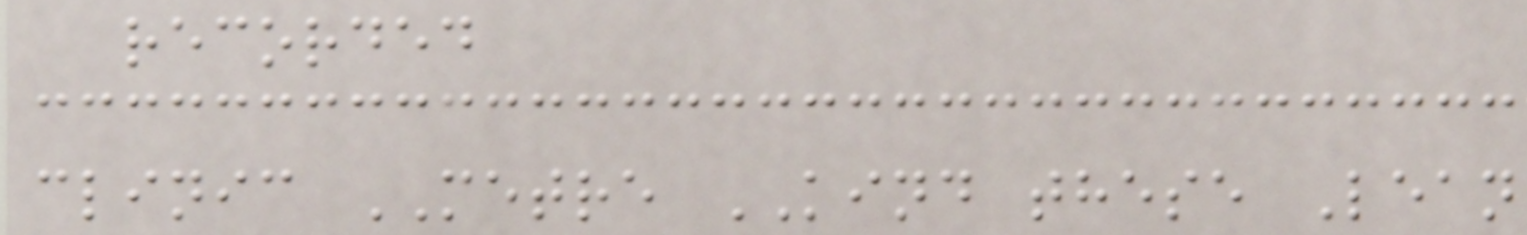recorded
clinic METRE KIND these Lean
